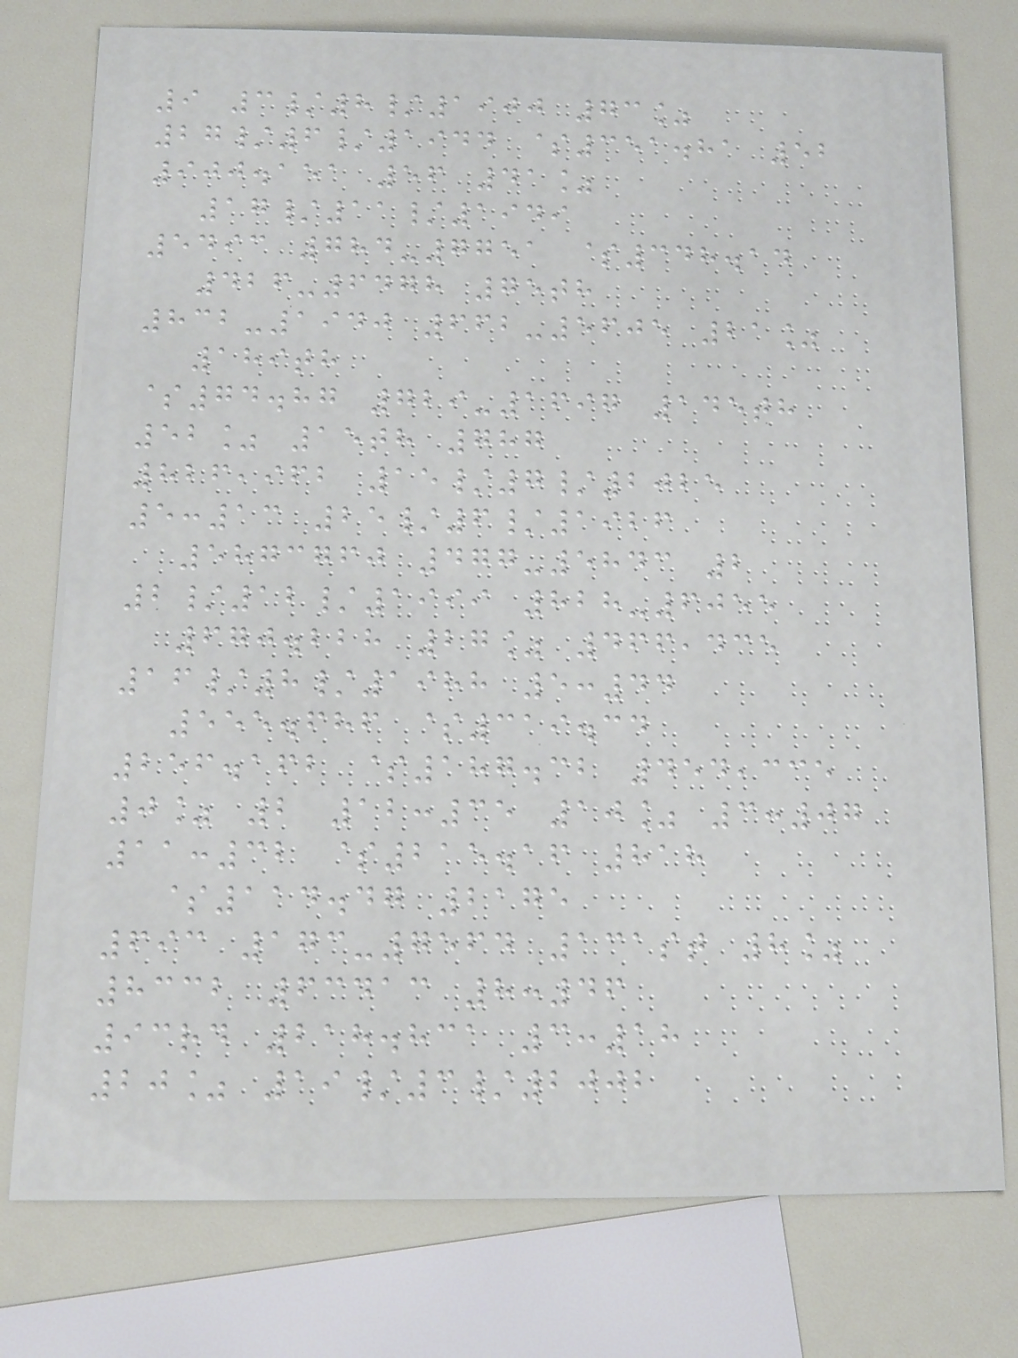9 3/8/1900 73%
27/6/1944 $351.81 52
900.151 56 41%
17/11/1949
5493 784-7751 $348.14
426-6478 75th
832-1940 662-5605 21%
189th
$74.87 729-1697 145th
52% 15th 787
826,962 15/7/2025
5:13 25/6/1926
5873760 477-5843 2
2/12/1999 828-6055
670.228 27% 466,435
16/8/1988 5:44
555.686 $319.34
256.162 $187.32 454,335
0% 2 12:35 10% 3:07
11:32 $215.16 818
$114.47 2175
693 173-7564 131st 8%
8332 63413 8:46
93rd 218.831 3:18
20% 19/3/2002
